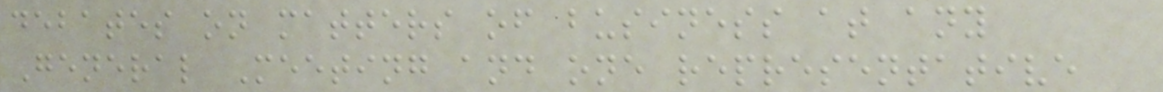debates on matters of business at any
General Meeting and one representative
